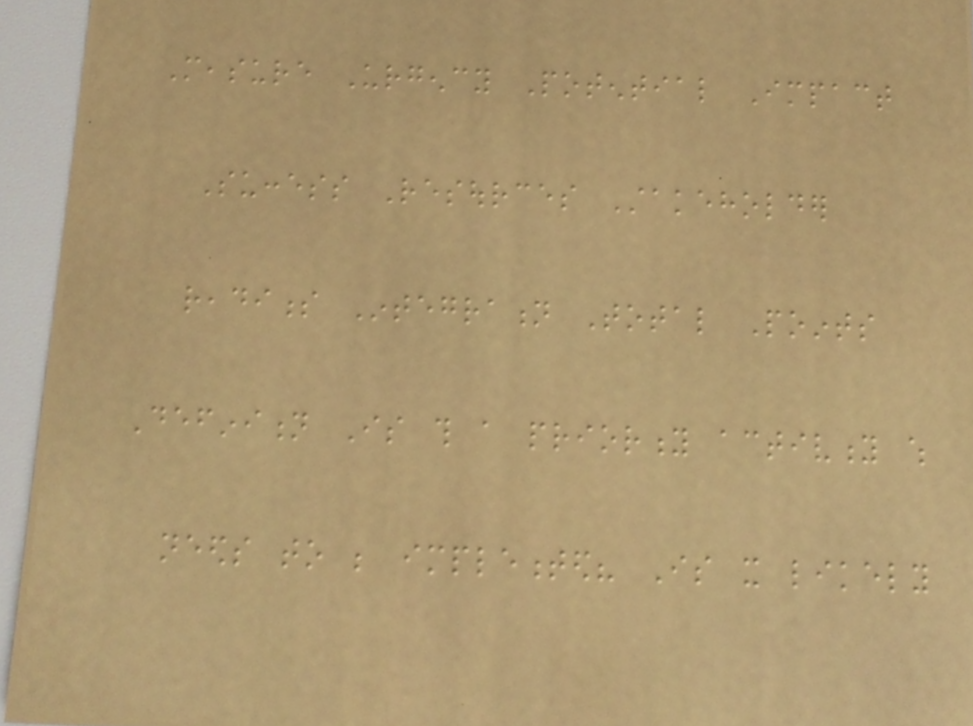Measure Urgency Potential Impact
Success Resources Stakeholder
readiness Integration Total Points
Definition Is this a priority activity which
needs to be implemented? Is it likely
